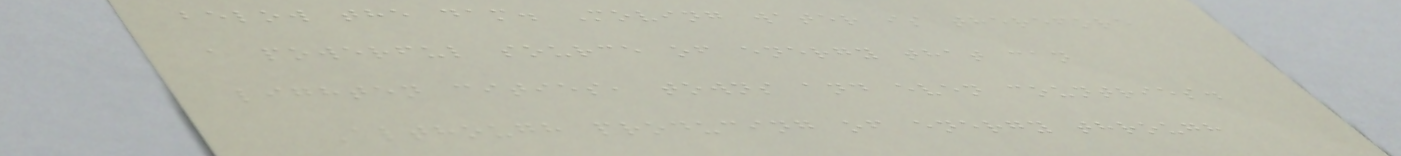below the dam. Moving water is therefore
a powerful source of energy that can
lighten cities, towns and even countries.
Although producing of energy through
